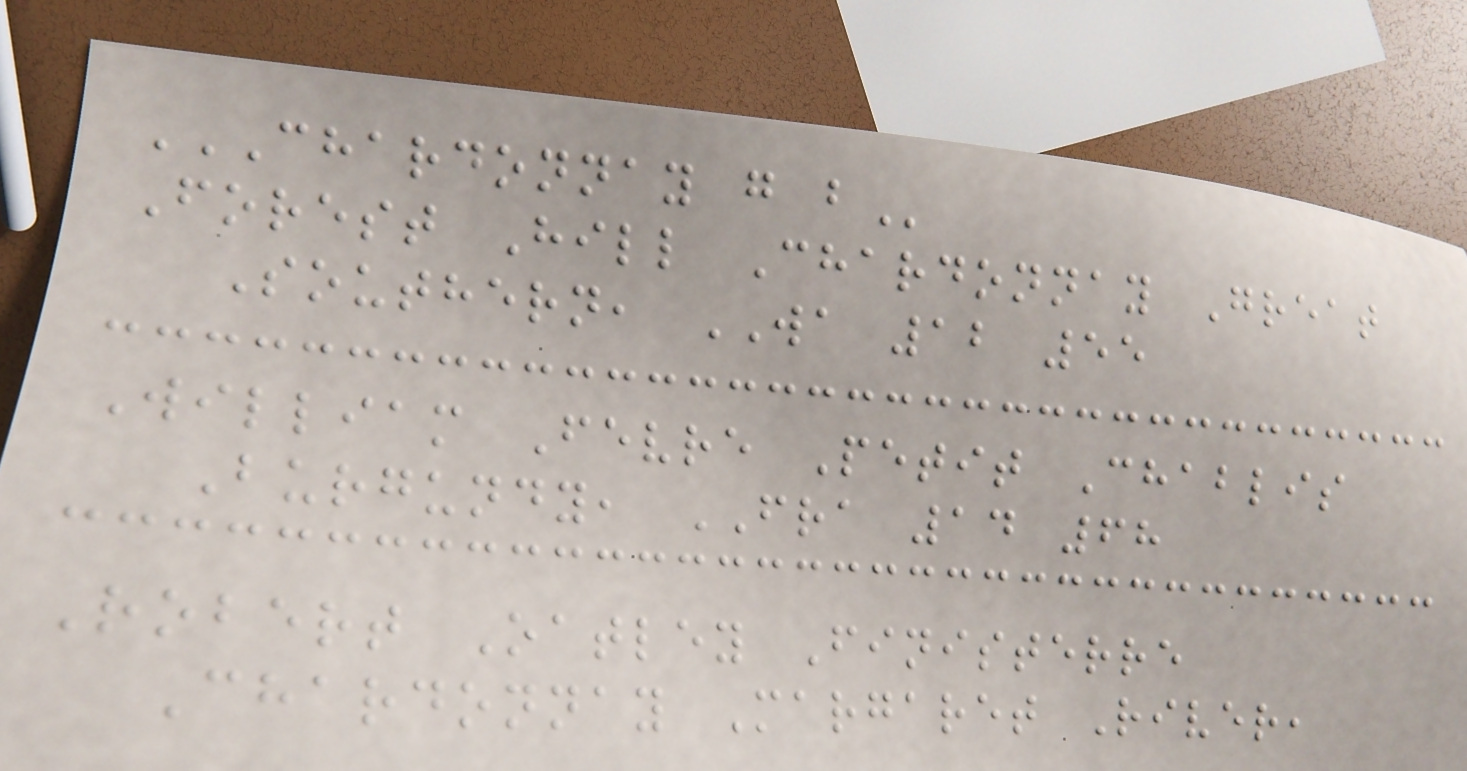CHARDONNAY G B
Forest Hill Chardonnay Great
Southern, WA 12 55
William Fevre Petit Chablis
Burgundy, FRA 14 68
Robert Oatley Finisterre
Chardonnay Margaret River,
